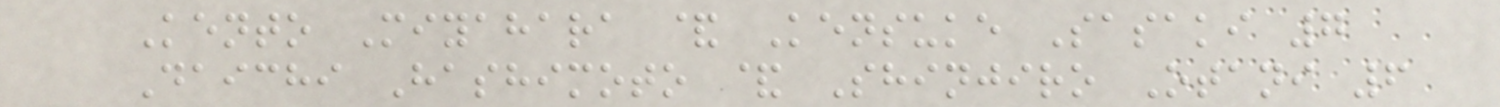Kento Miyahara & Kensuke Sasaki 7
Daichi Hashimoto & Shinjiro Otani 6
